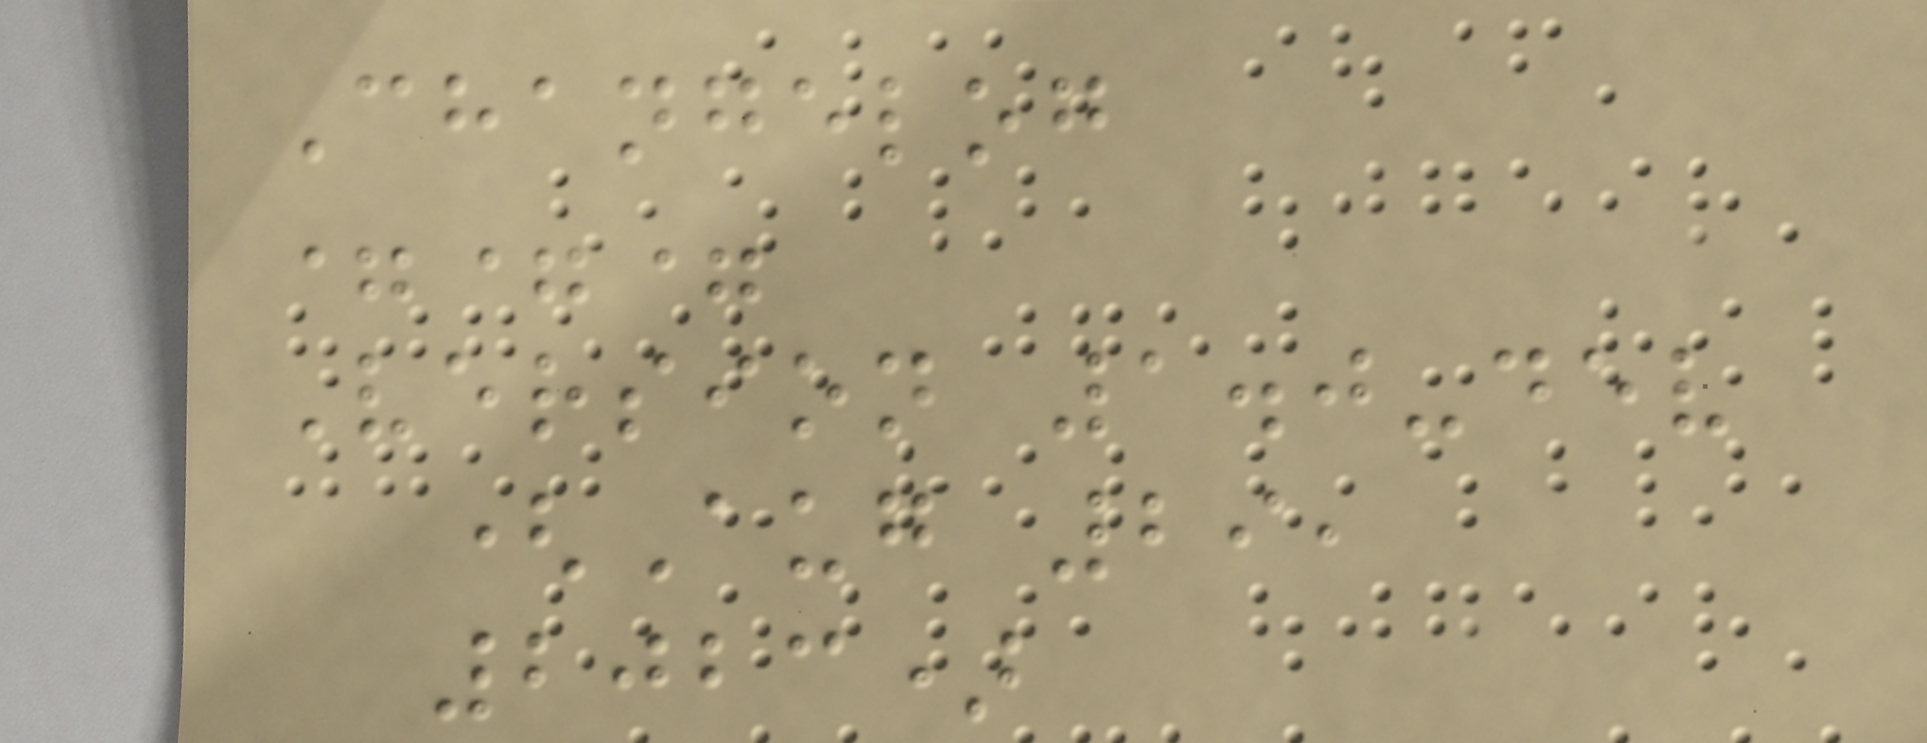Changelog
===
Version 1.0-dev
(Aug 29,
2023)
